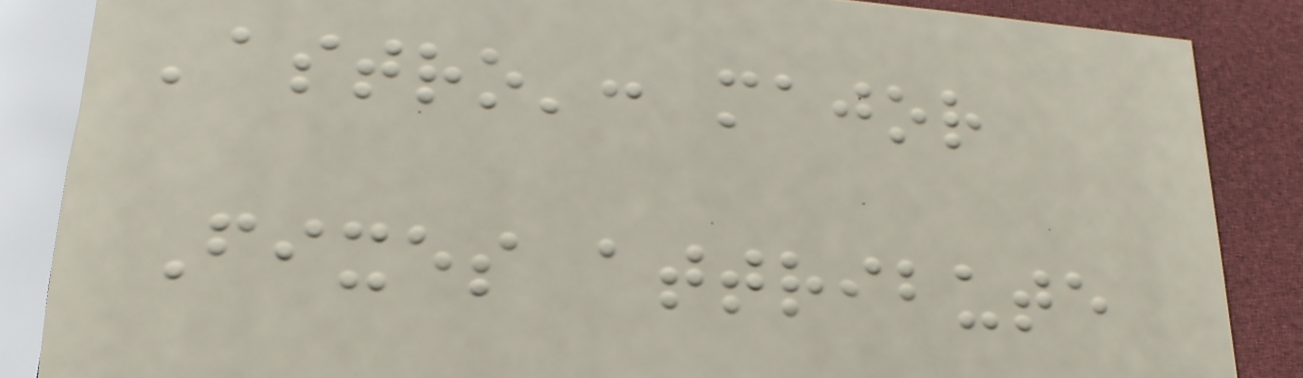'astro': major
Fixes attribute
